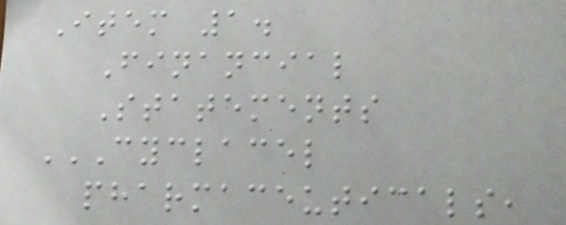Item 1.
Financial
Statements
CYCLACEL
PHARMACEUTICALS,
